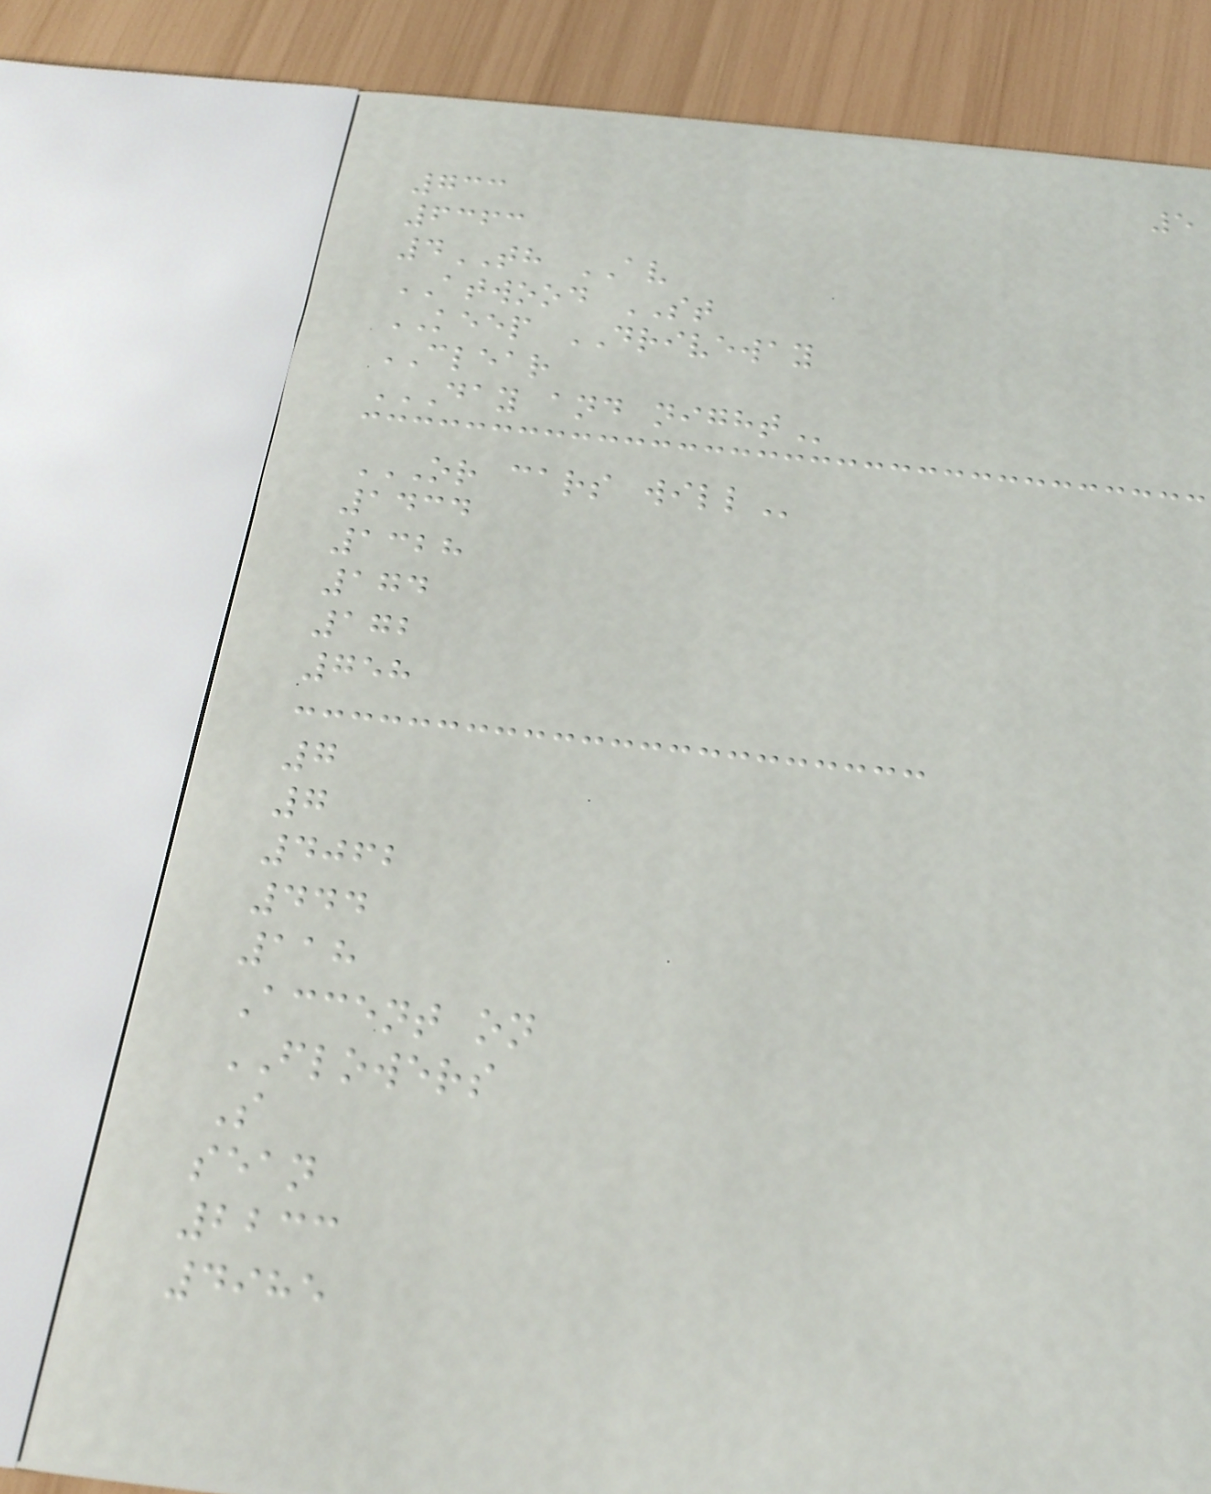5
733
6363
4TH AV
ATWOOD ST
KEEP DRIVEWAY
CLEAR
DAY AND NIGHT
OR CARS WILL
1434
1328
174
172
758
7
7
4062
444
118
Accent on
FLOWERS
S
sean
2233
4985
